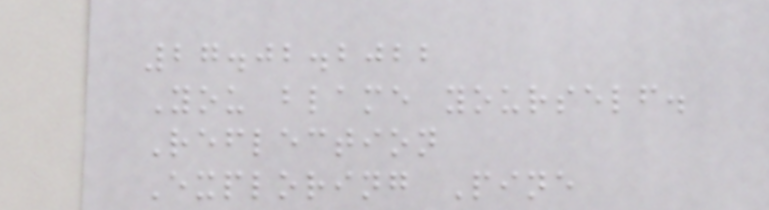27.02.2022
You blame yourself.
Reflection
Exploring Pine
